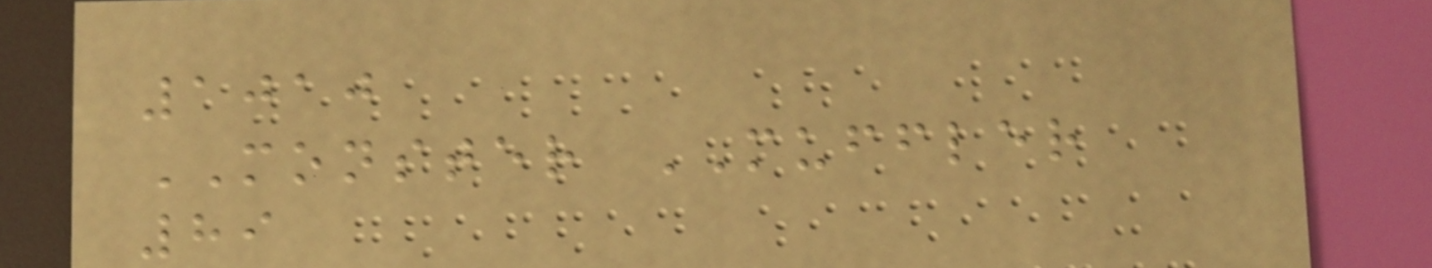1010
MONSTER MUFFLER
89
